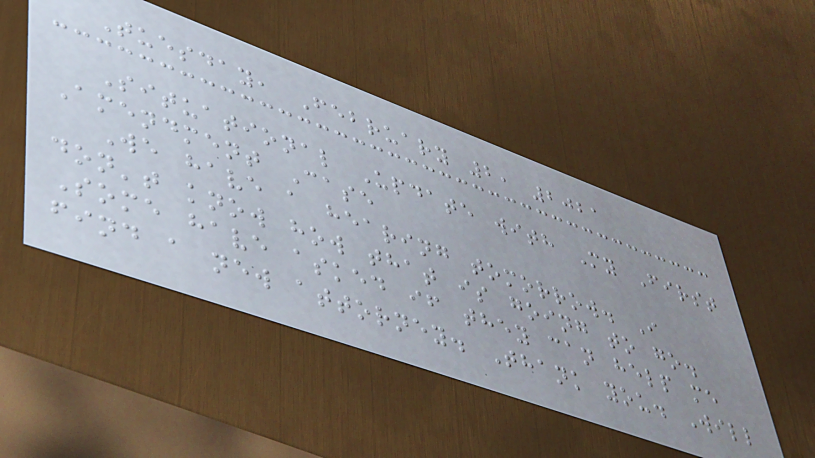Tuesday, February 2, 2021
Situational Update with My First
Amendment Case
We have a hearing tomorrow. I
don't know how that is going to go.
Some have asked if they can help me
find a new attorney. Thank you. Will
